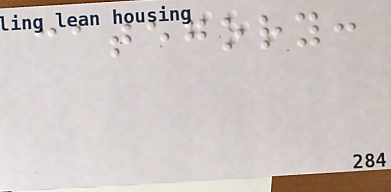category:
